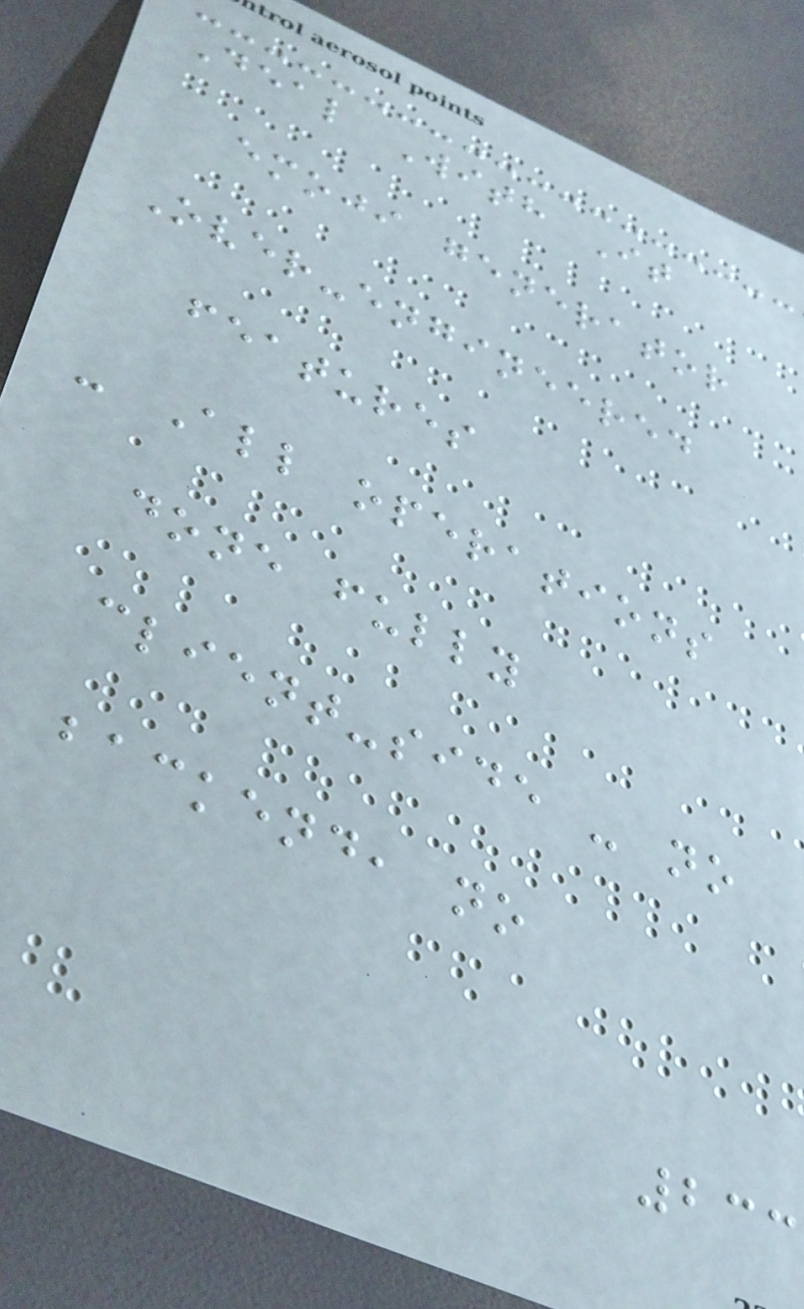Deal With It
emoji generator
Over-engineered
features
- All operations
done fully
client-side - no
backend, no
233
